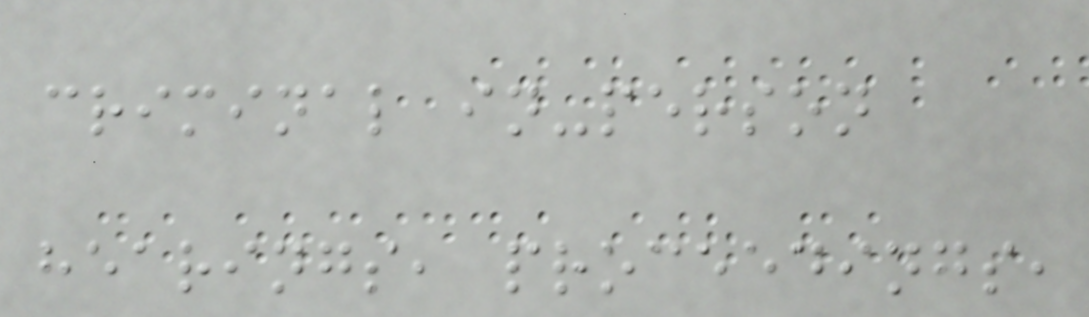criminal in-person
hearings, proceedings,
